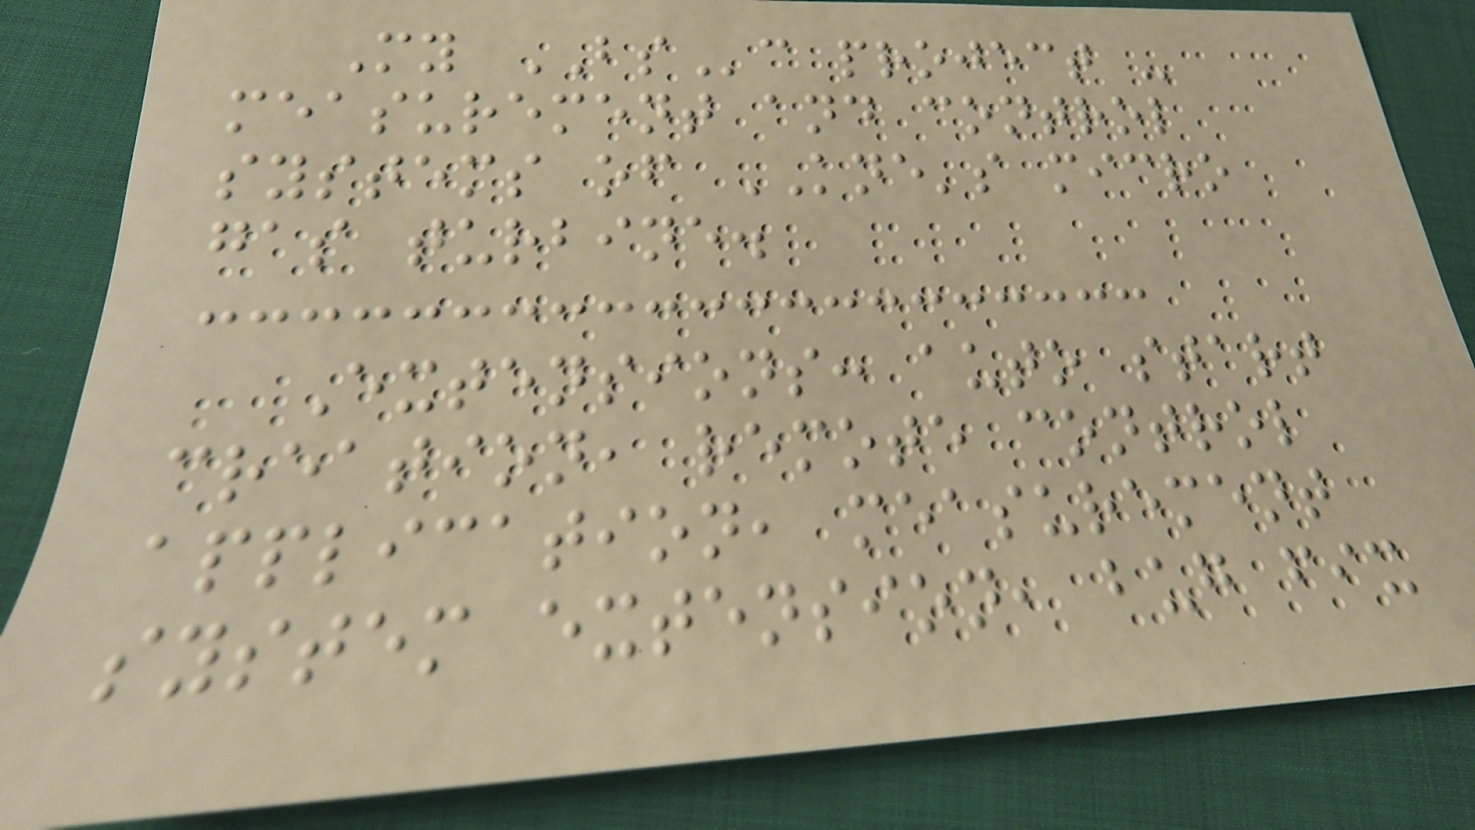My BSc project -
measurement and control
systems of KNE's micro
gas turbine.
Extensions: auto start
creation, remote control
application, measurement
system extension, bug fix
